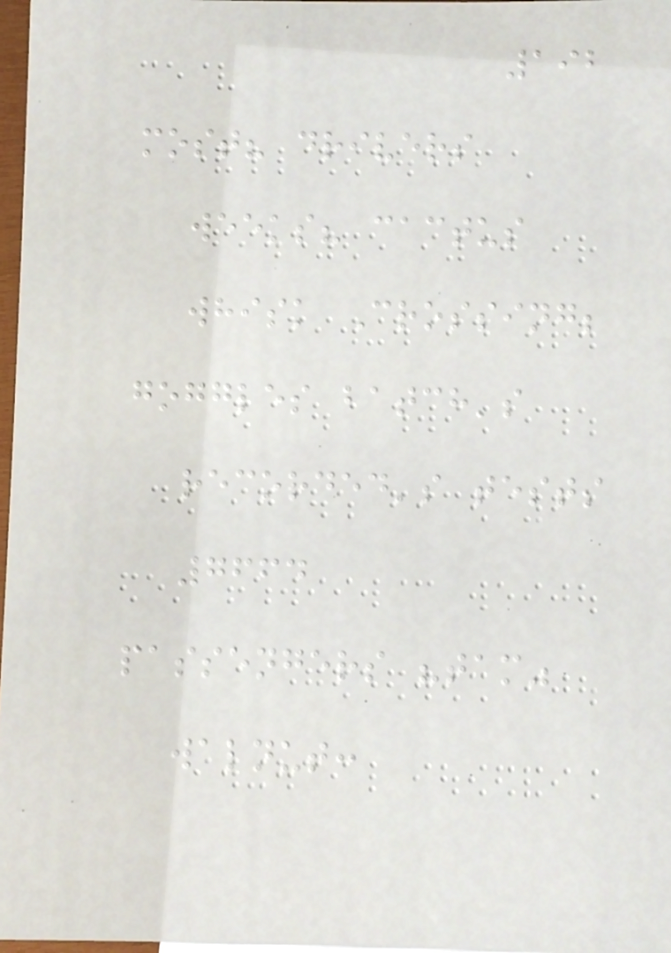192
most? drivers
weeks? cactus
whisk Crossing;
goggles batch's
recorded's tests
7664
passengers "tam"
walnut:
